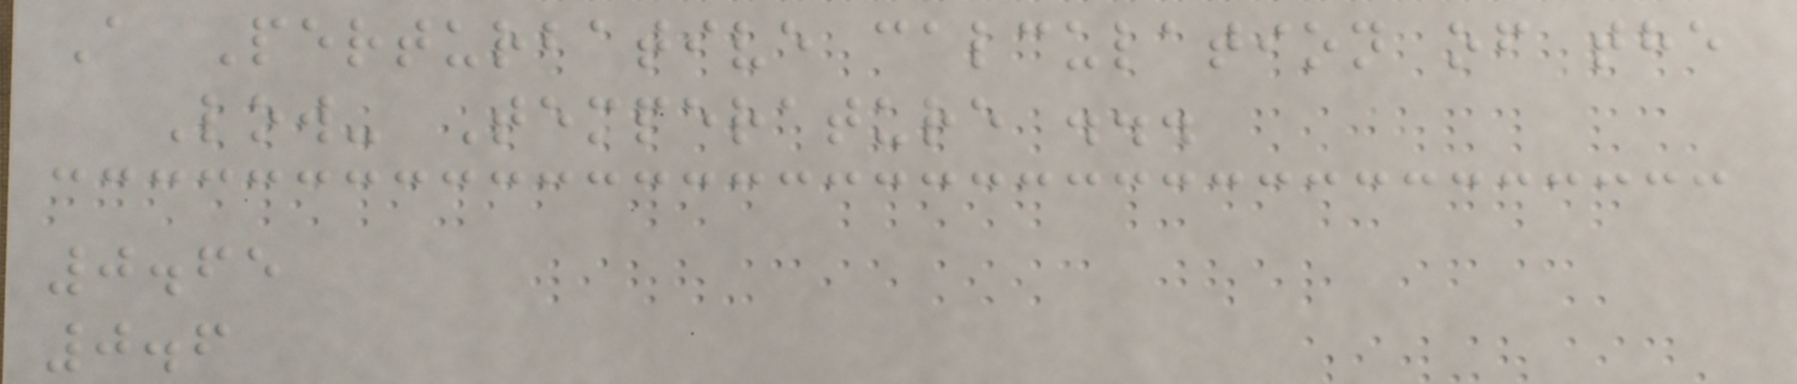A Perturbative calculation of the
Low- Temperature ...
0.65
0.6
